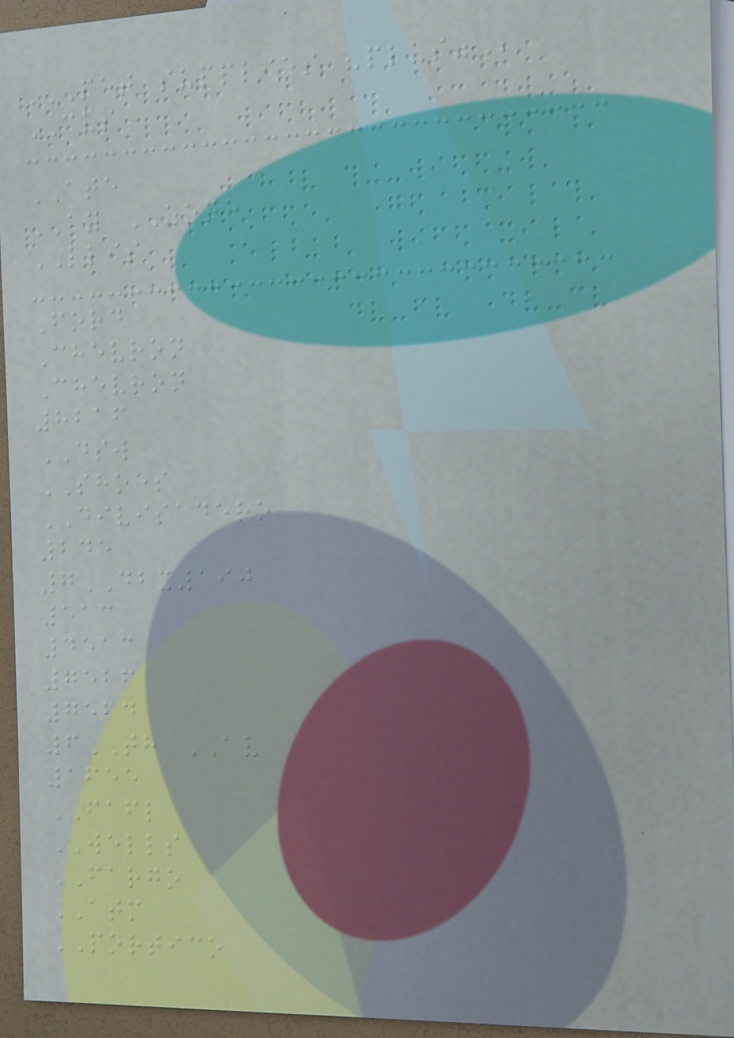PET SUPPLIES "PLUS"
CVS
ATE
AY ZONE
LLIS
Ford
Chevron
Chevron
8216
DSW
SHOES
DIVISADERO
245
7DBX190
513
4513
7526
7524
6TH AV
1655
FAFL
WELLS
FARGO
ATM
PORTICO
